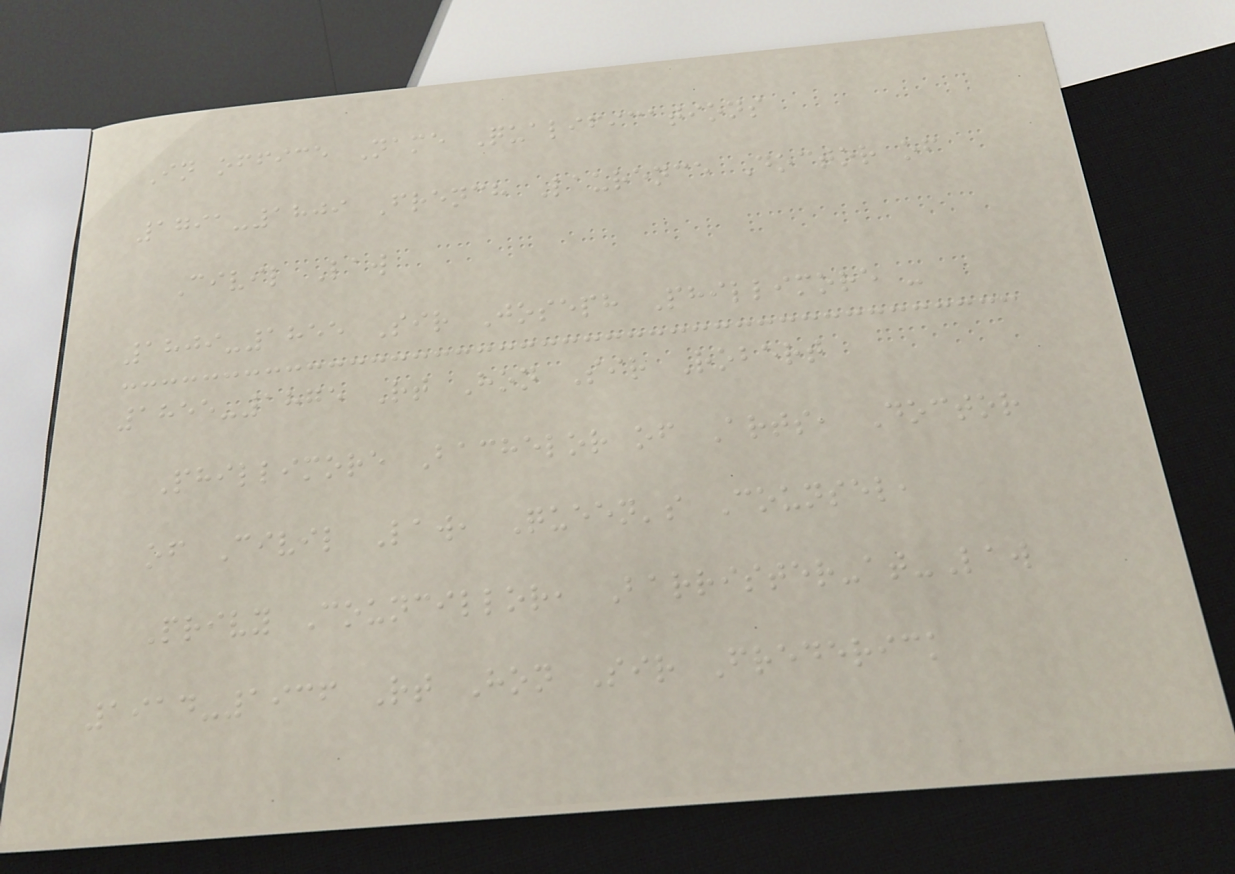In office Name Qualifications
1791-1809 French Laurence Doctor of
Civil Law
1809-1855 Sir Joseph Phillimore -
1855-1875 Rt Hon Sir Robert
Phillimore Bachelor of Arts, Doctor
of Civil Law, Queen's Counsel,
Privy Councillor, Barrister-at-Law
1914-1936 Rt Hon Sir Frederick
